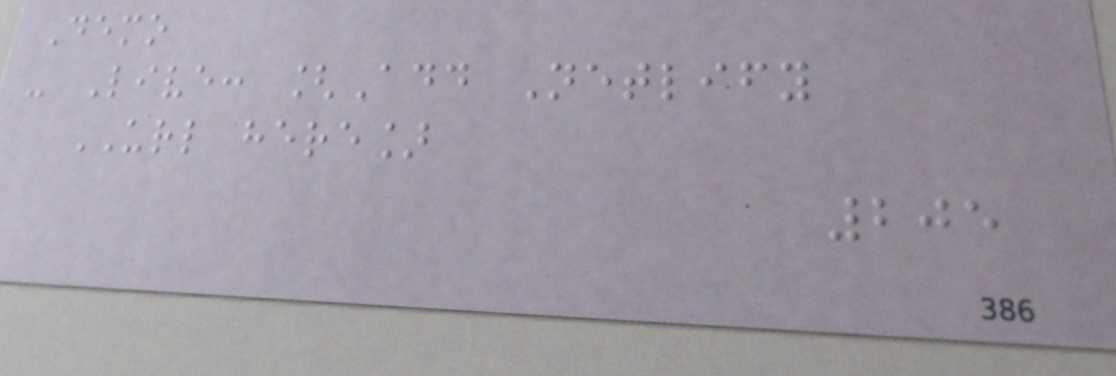Demo
- Live: [Add Netlify
URL here]
205
